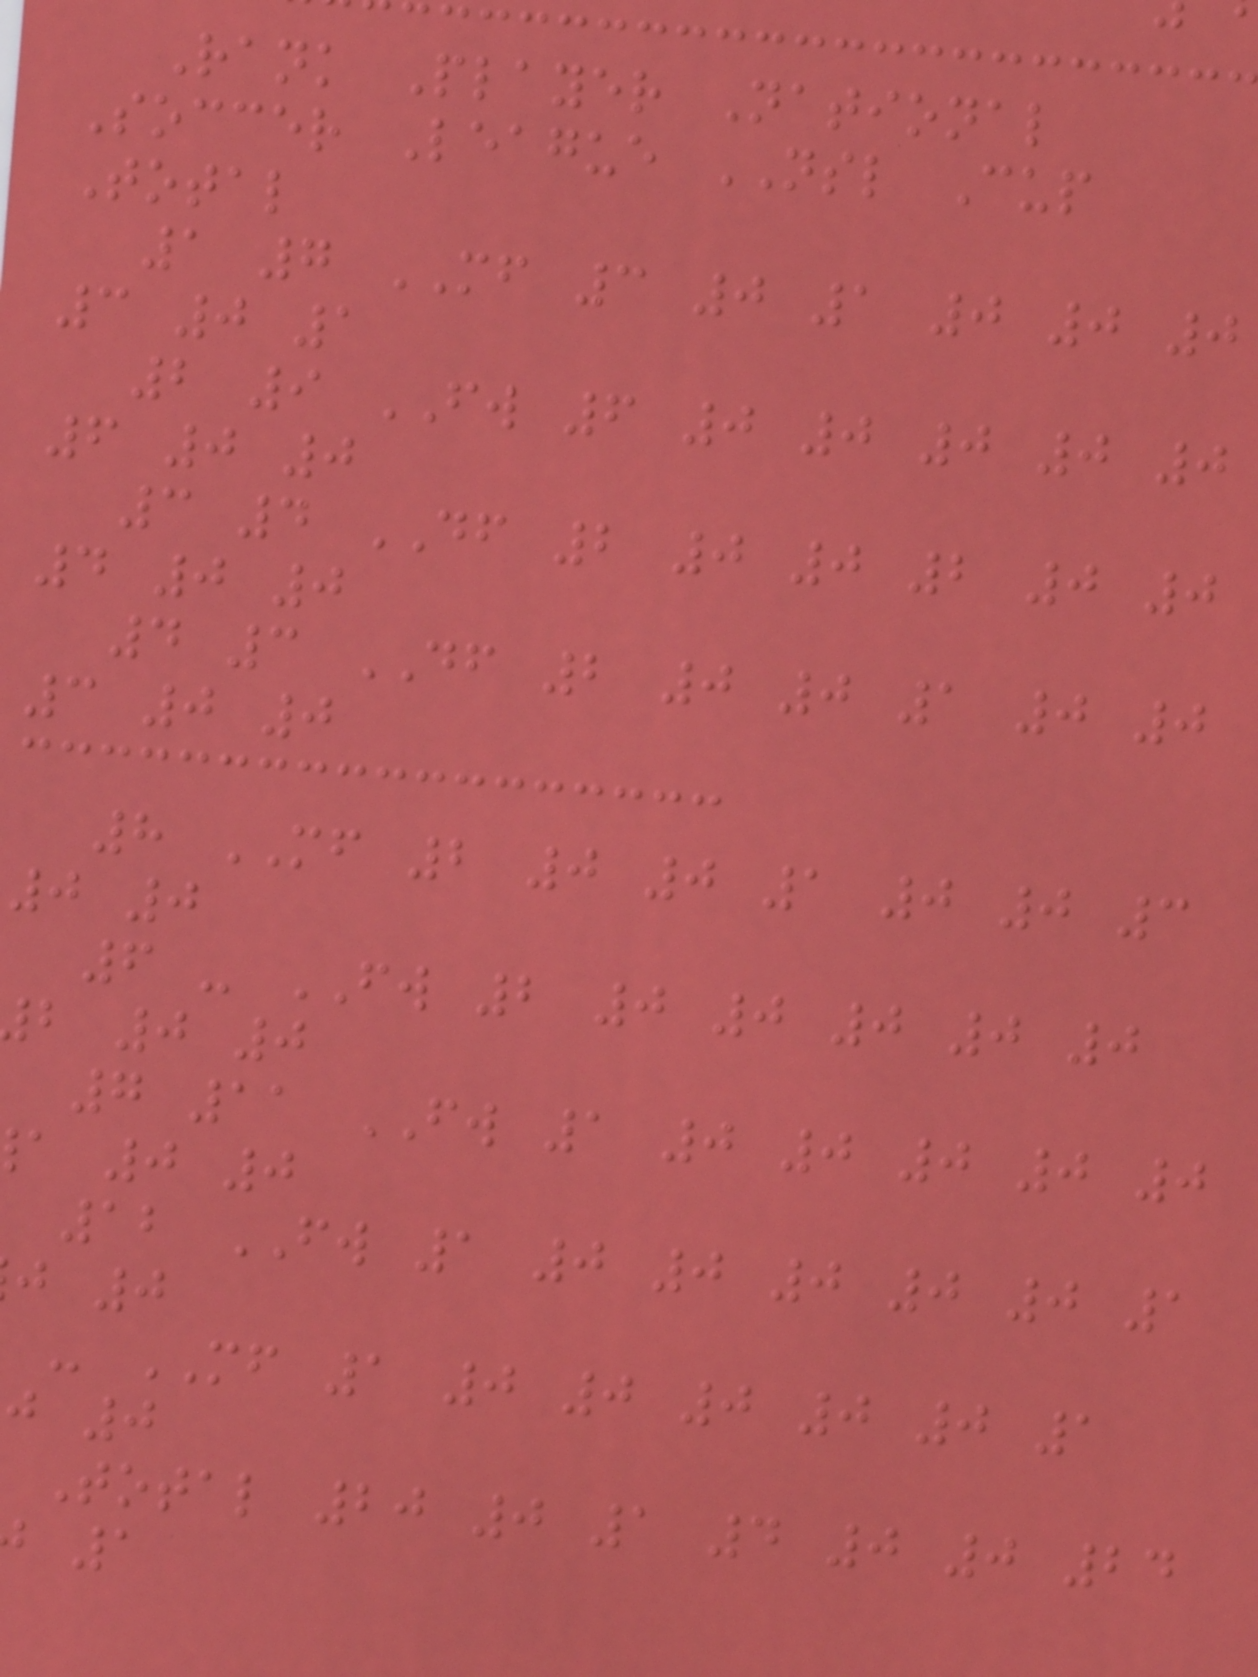Rank Player National
Soccer League NSL Cup
Total
1 7 MF 3 0 1 0 0 0
3 0 1
2 9 FW 6 0 0 0 0 0
6 0 0
3 4 DF 2 0 0 2 0 0
4 0 0
4 3 DF 2 0 0 1 0 0
3 0 0
8 MF 2 0 0 1 0 0 3
0 0
6 - FW 2 0 0 0 0 0
b 0 0
7 11 FW 1 0 0 0 0 0
a 0 0
12 FW 1 0 0 0 0 0 1
j 0
- MF 1 0 0 0 0 0 1
j 0
Total 20 0 1 4 0 0 24
